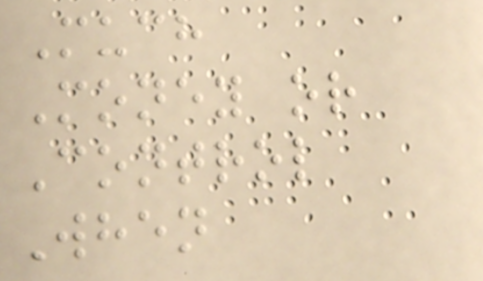Much
Money or
Control
When
